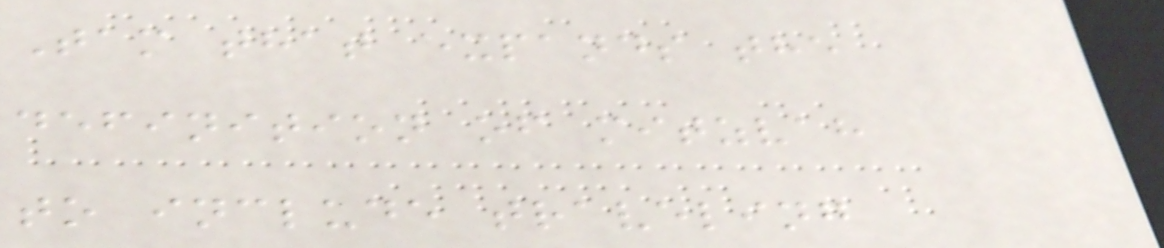Tam that expands the
definition of mitzvah
to include traveling
